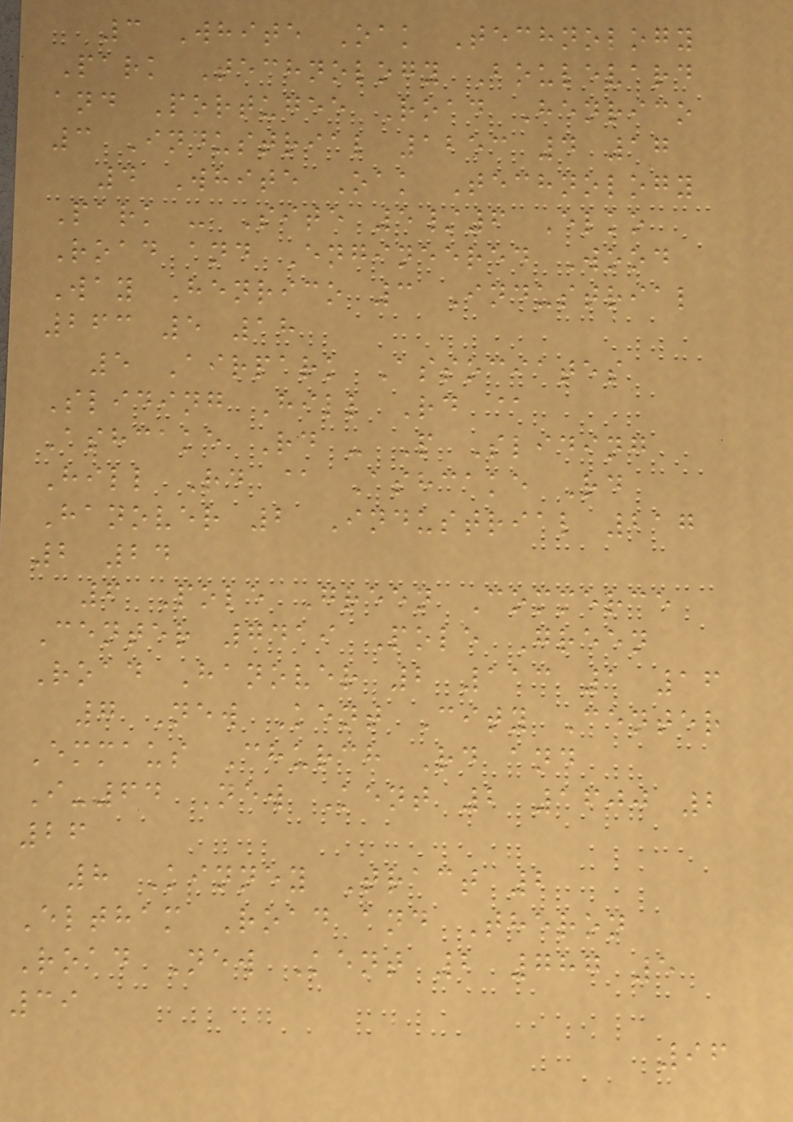3 White Oak Technology
Park Technology Boulevard
and Portugee Road Henrico
3 Industrial 1253 4 17
4 White Oak Technology
Park - Site 5/6 Elko
Road and Engineered Wood
Way Henrico 3 Industrial
263 5 18
5 Airpark Associates
Sliding Hill Rd @
Ashcake Rd - P Sliding
Hill Rd @ Ashcake Rd
Hanover 2 Industrial 217
2 24
6 Pole Green Commerce
Center 7419 Pole Green
Road Hanover 2 113 1 16
7 New Kent City Center
Emmaus Church Rd and
I-64 New Kent 2 1600 2
26
8 Kinney Tract 2
Eltham Road and Theron
Road New Kent 2 787 5
39
96
